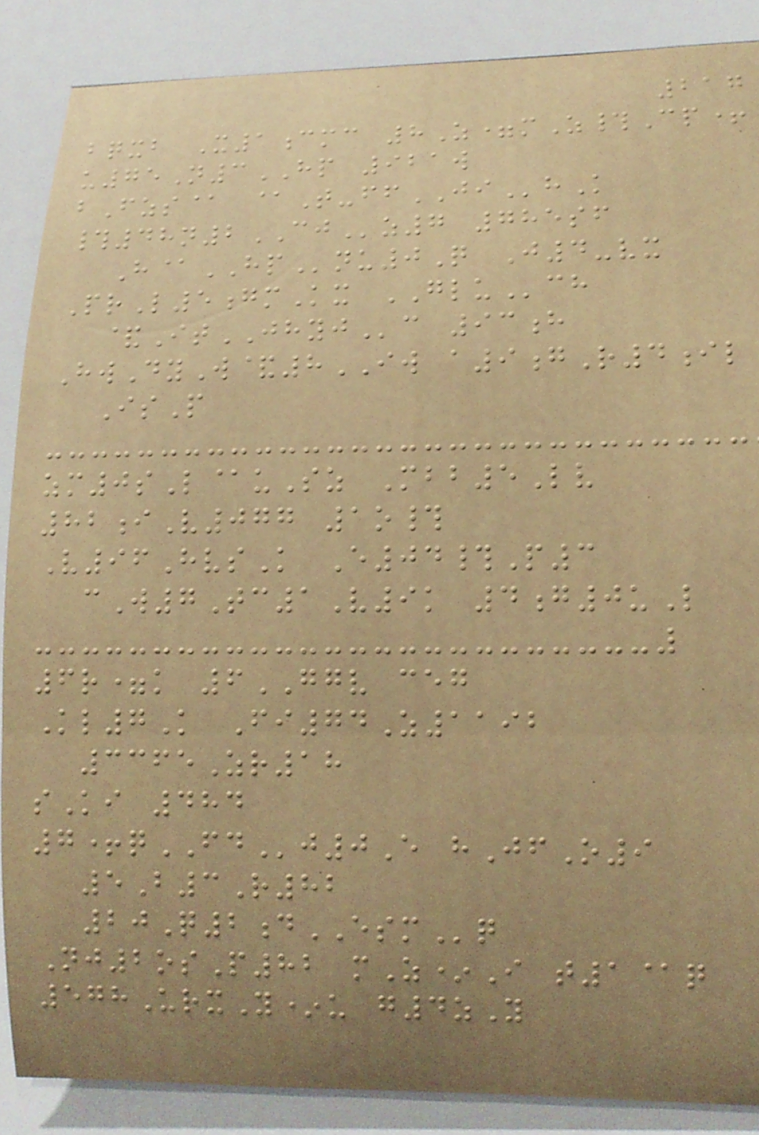217
bqxb X1cmc 8Z=mZ#Cp+
u75N3HP 921w
bFzs@ @T-ffJIhK
#48n2CJz7 785sf
H@HPnu0Q J4-vx
PrL5gmKx GLUch
&ItJHYJc 93h
HwDyW&8IW a9gR4il
IsP
zm0sL@uSz Mbb5Lv
82iV077 1o#
V96HvsK E04#P3
cW7Tc1V9k 4g0uL
6r=k 6GGV ceg
Kl7K Fi74Z1192
3365Zr18
sKi 484
7+qFDj0E hJfO9
5B3R82
20Q2dESMq
Nj2osP82 mZ*I t1@q
578UrxY*u g4zY
